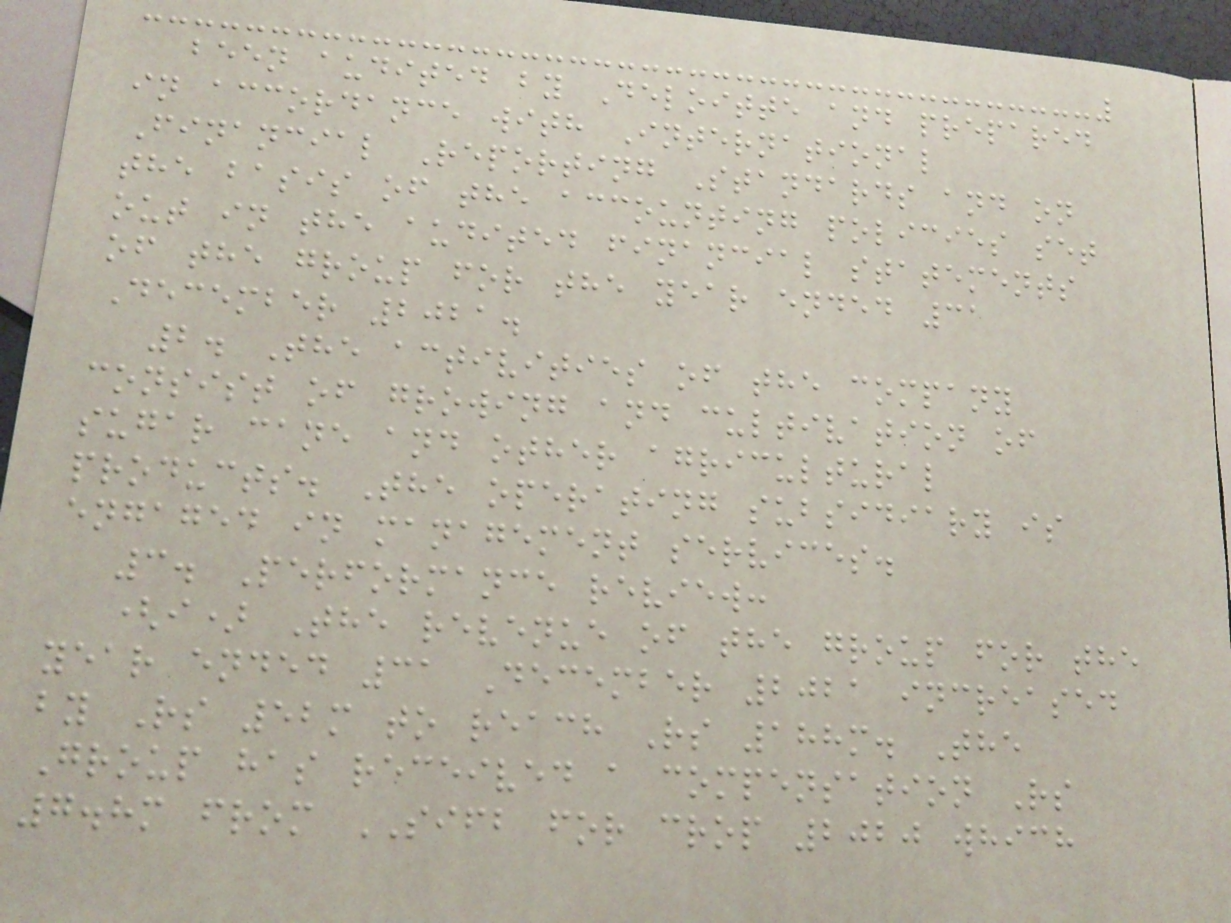been audited by Deloitte and prepared
in accordance with International
Financial Reporting Standards and on
the basis of the accounting policies set
out in the audited financial statements
of the group for the year ended 31
December 2021.
2. The activities of the company
consist of growing and cultivation of
sugar cane and other agricultural
products. The operating subsidiary is
engaged in management services.
3. Performance review:
(i) The revenue of the group for the
year ended 31 December 2021 increased
by Rs 52m to reach Rs 188m. The
Group has received a compensation Rs
7.8m from SIFB for crop 2020 which
